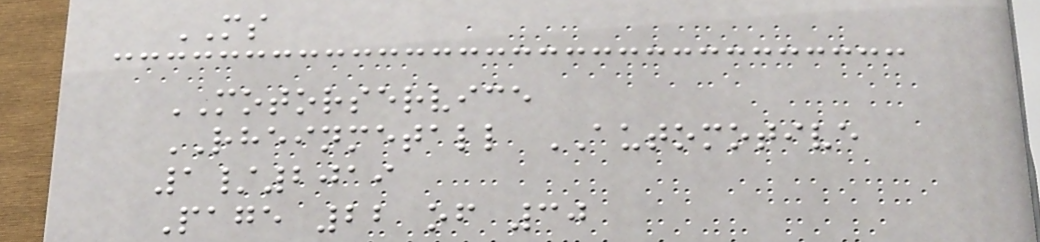MS
MOTORSERVICE
RHEINMETALL AUTOMOTIVE
1/2019
Page 22 of 30
